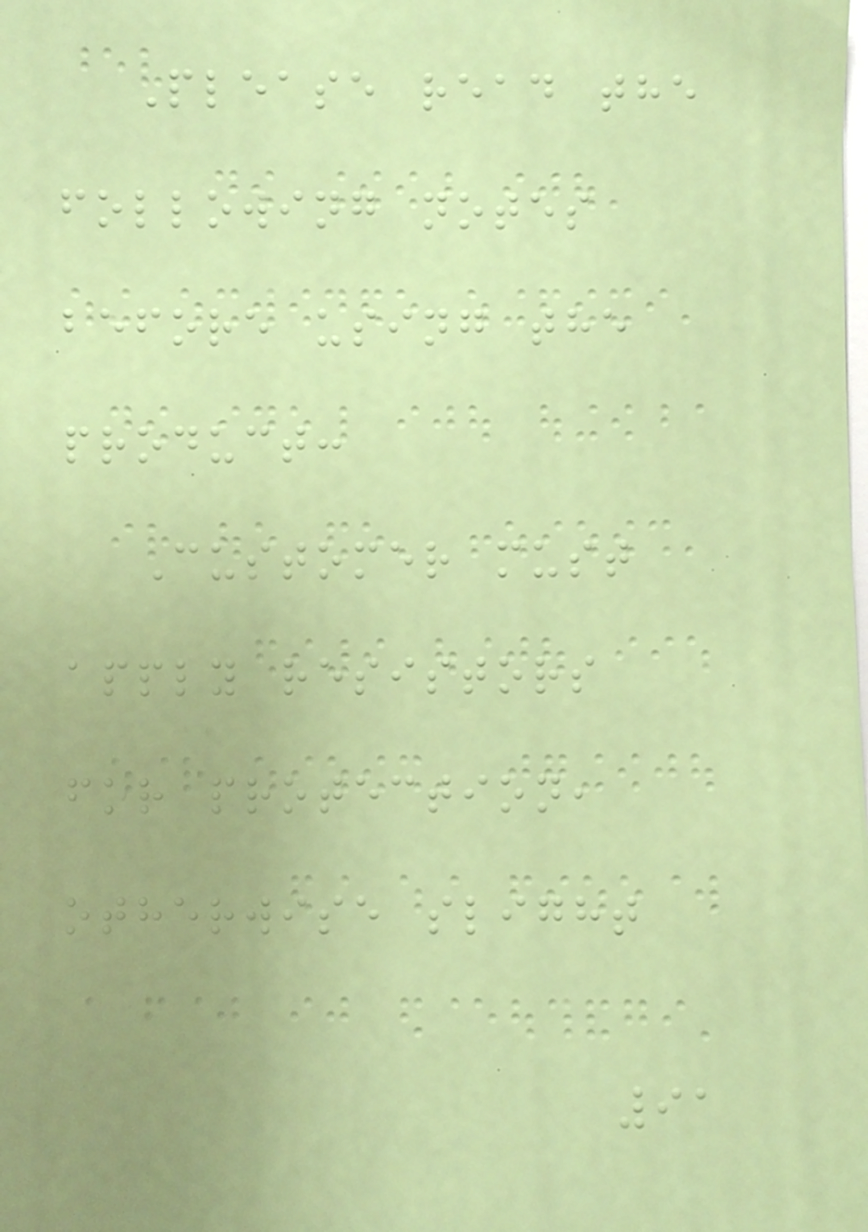Please read the
following notes
before using the
product:
Customer must
apply resistors
for protection,
otherwise slight
91
